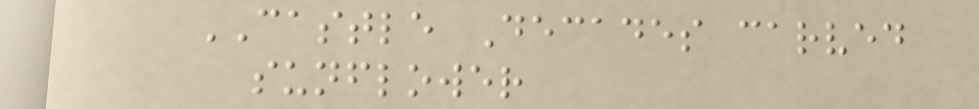CASTLE Decades carved
sunflower
